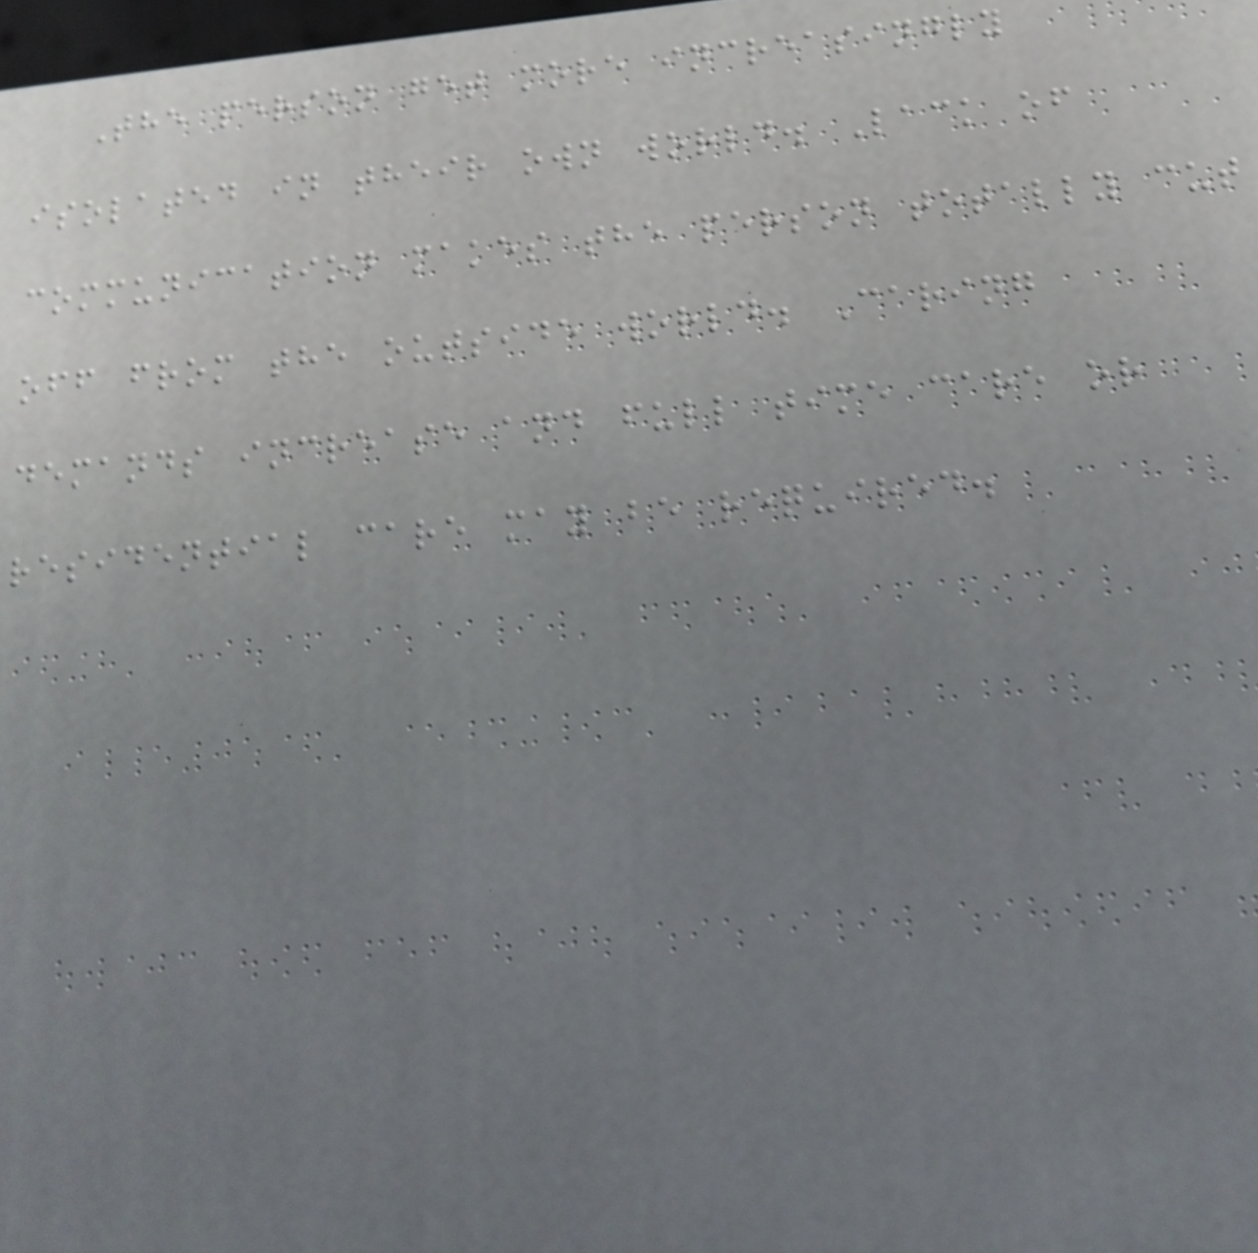The person get more increasingly
isolated in their own world. Lack of
communication makes the person totally cut
off from the outside world. Caring
demands increase and full time care or
residential care may be required.
